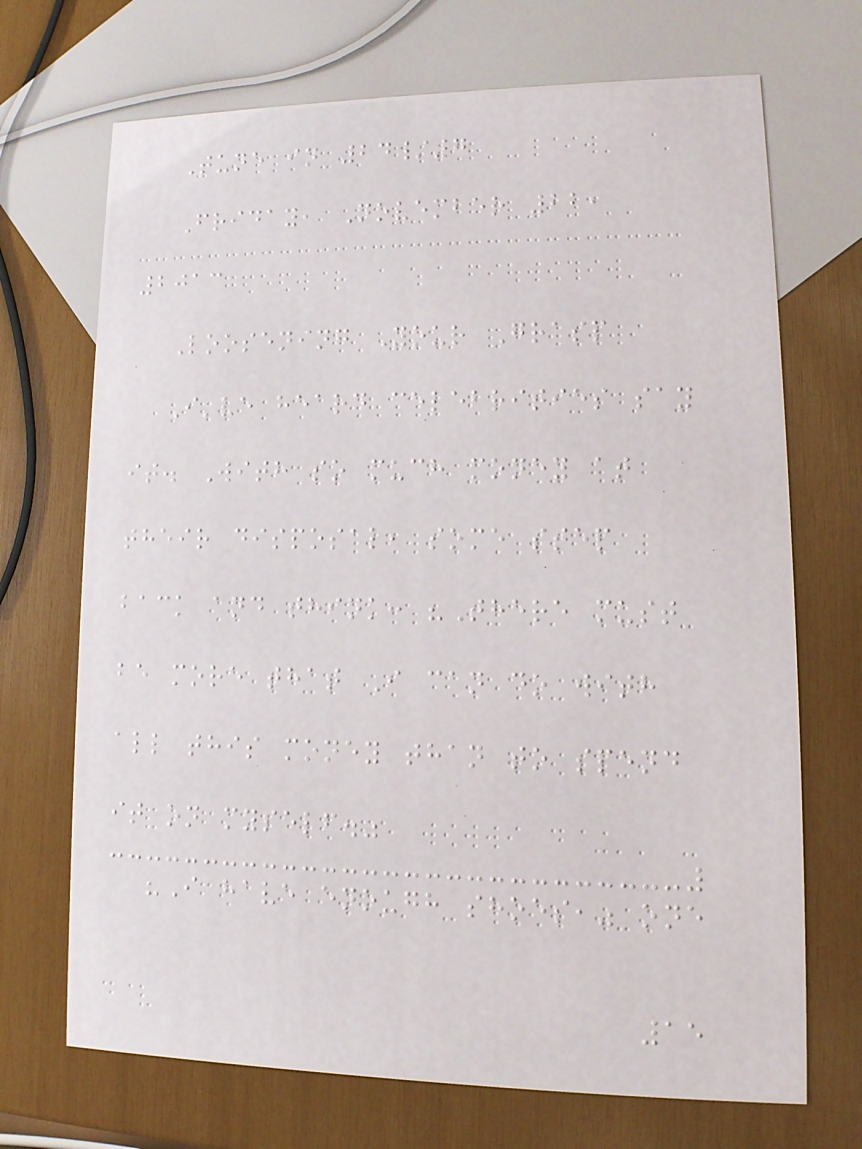Tune in 24/7
Friday, November 22,
2013
Loosening Your Grasp
I've heard celebrities say
it. With so much money at
their disposal, some step
back and think: "There must
be more that I can do with
all this money than to spend
it on myself."
"I have enough shoes," one
15
